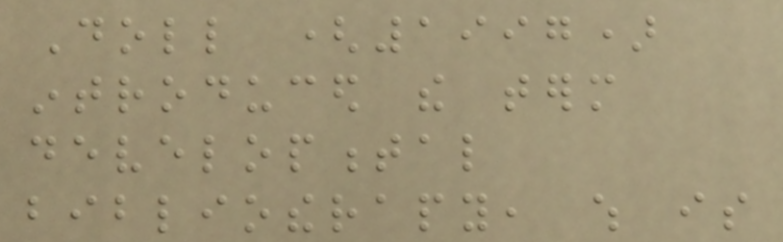Doll (1997)
introduced the term
developmental
bibliotherapy, which is
